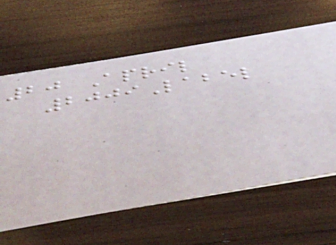20 April
2009Label
